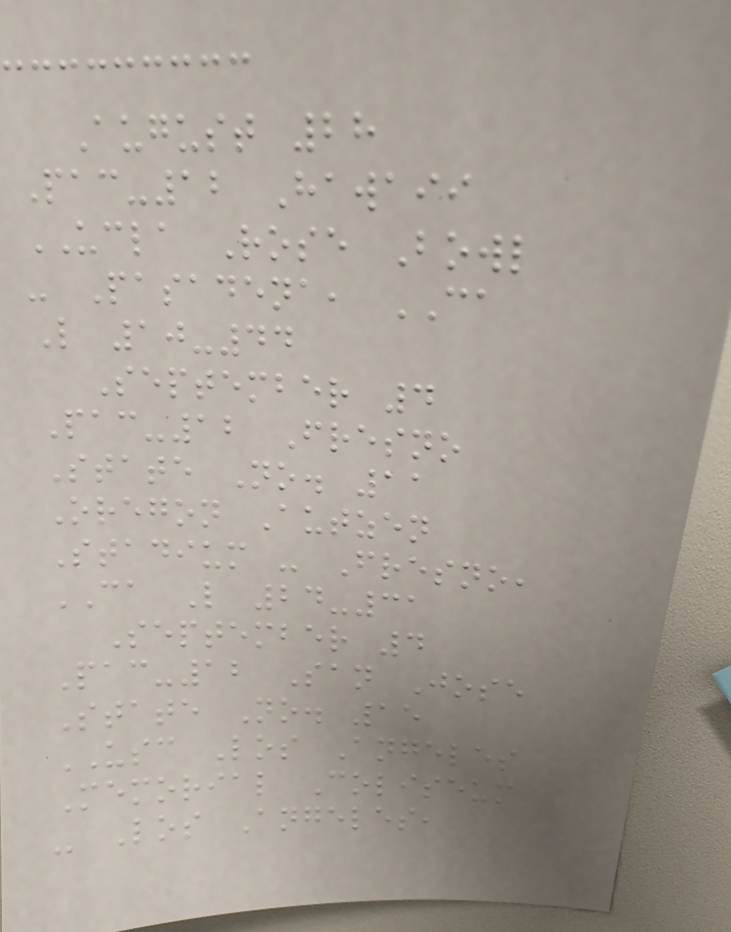August 28
Pac-12 Hawaii
UCLA Rose Bowl
- Pasadena, CA
L 10-44
September 4
Pac-12 Fresno
State No. 11
Oregon Autzen
Stadium - Fresno,
CA L 24-31
September 4
Pac-12 San Jose
State No. 15
USC Los Angeles
Memorial Coliseum
- Los Angeles,
